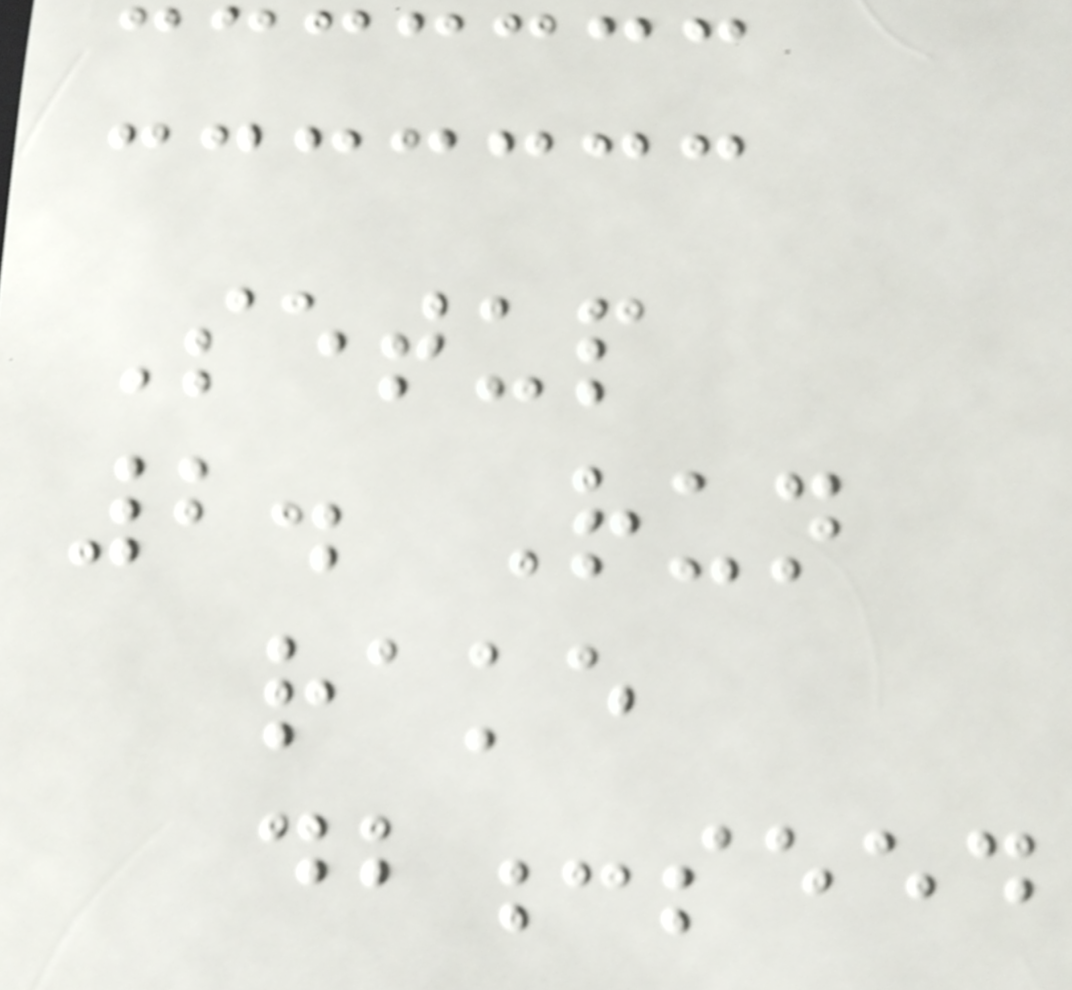Setup
2. Run
rake
db:seed
